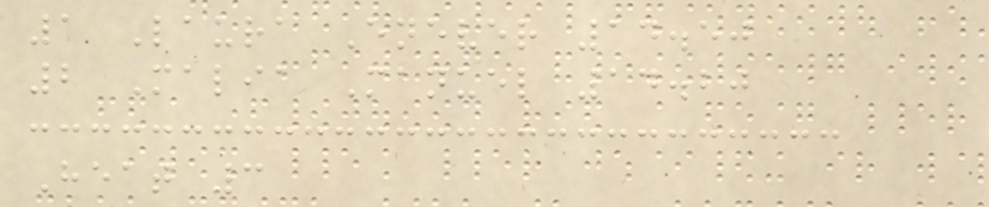1 Laura Enever 14.50
2 Malia Manuel 14.20
Heat 3
